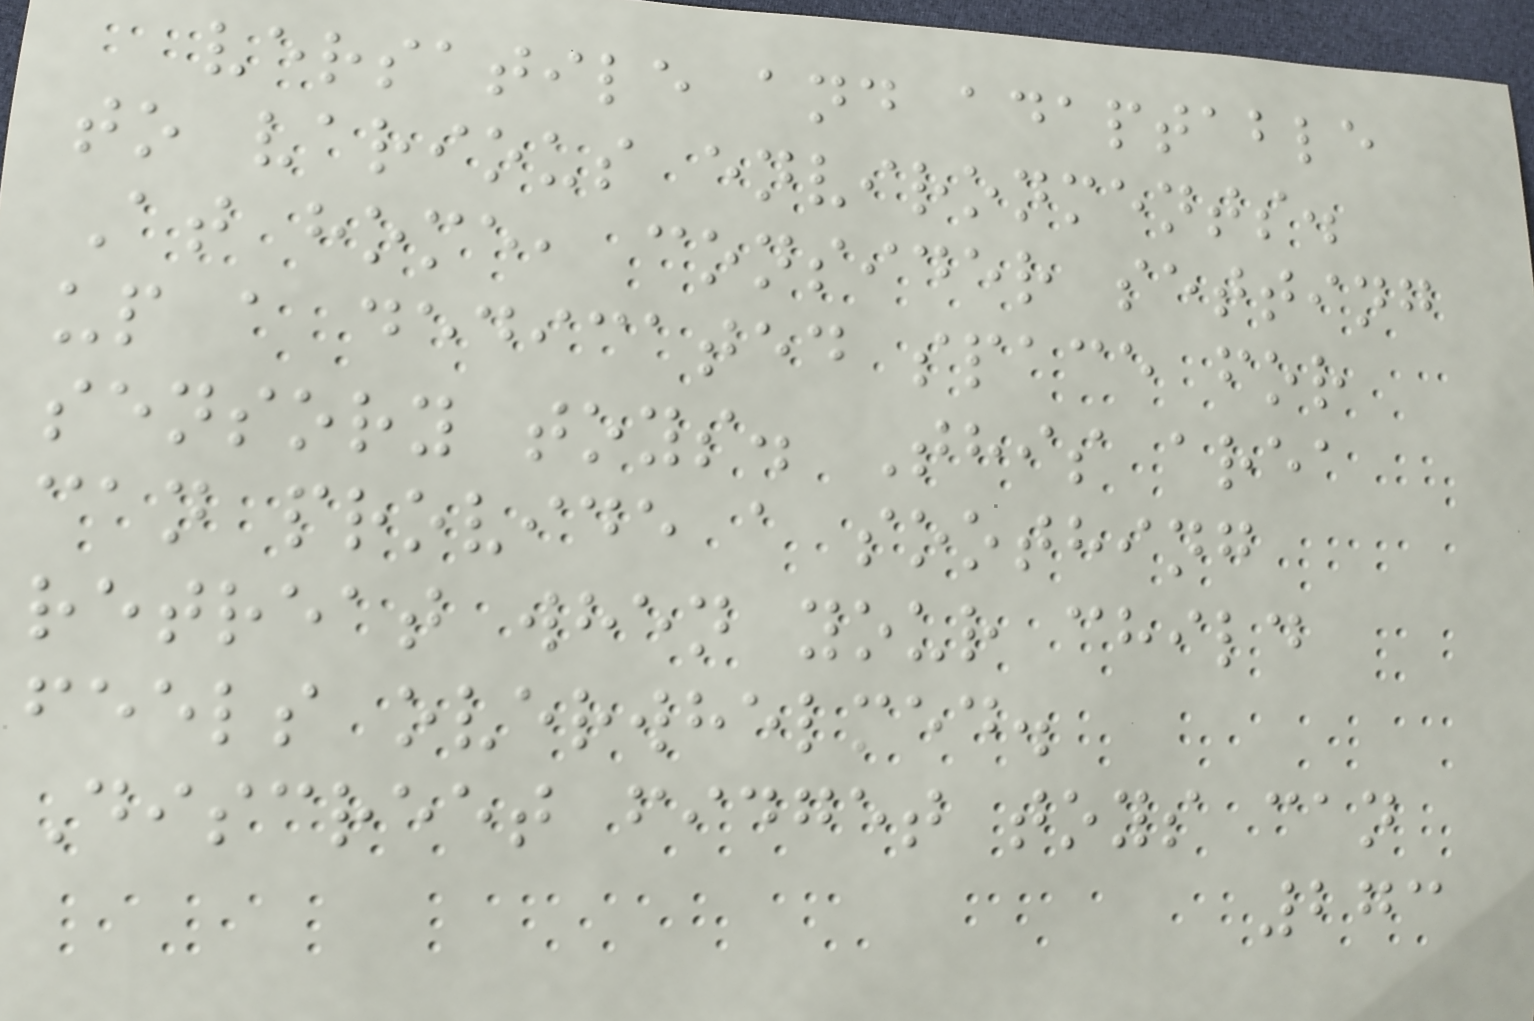versatile and adaptable
to various environments.
At home, consider setting
up a dedicated space for
sensory toys. This area
can provide a soothing
retreat when your child
feels overwhelmed.
Discreet fidget toys can
273
